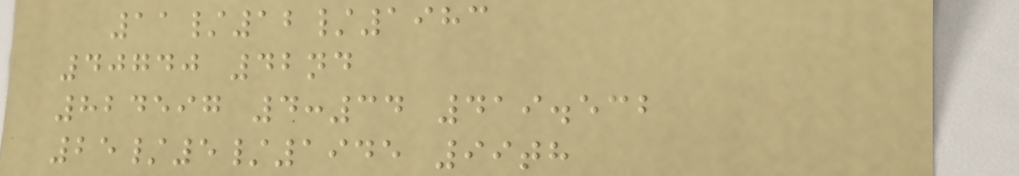11/12/1983
40740 42nd
824597 4:34 419.532
25/5/1945 99th
